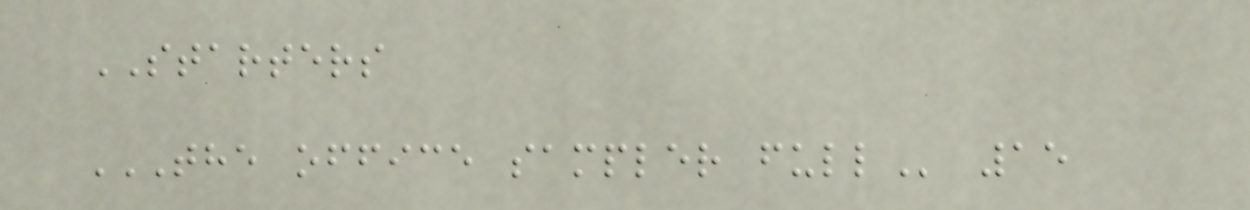STARTERS
THE OFFICE SAMPLER FULL 15
